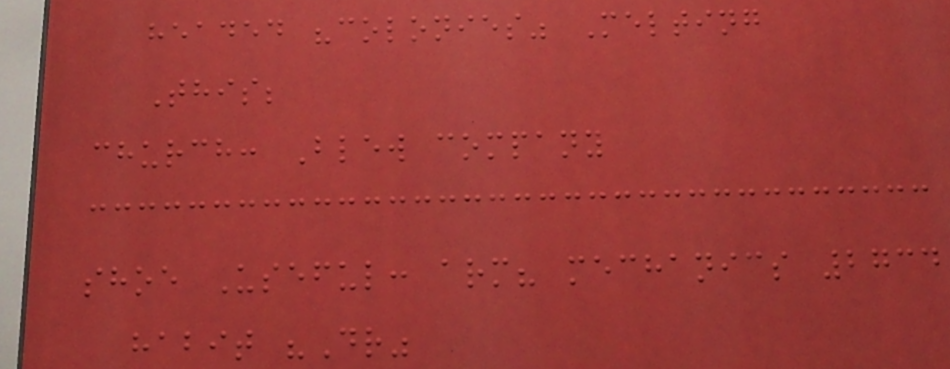headed "colonies" Melting
This;
church: Blew company
shoe Useful: arm? mechanics 2734
habit "Dr"
